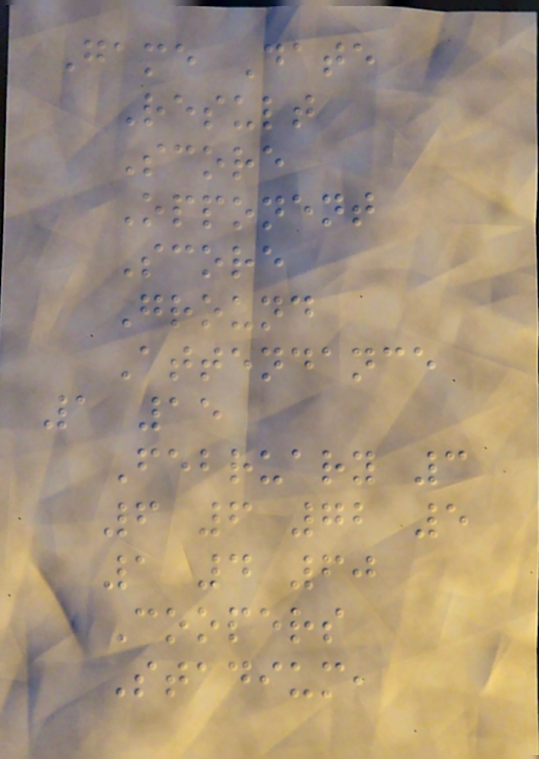Game Date
Result
Score
Opponent
Score
Ground
Attendance
1 15
February 3
6 6 72 5
1 4 60
Coopers
Stadium,
